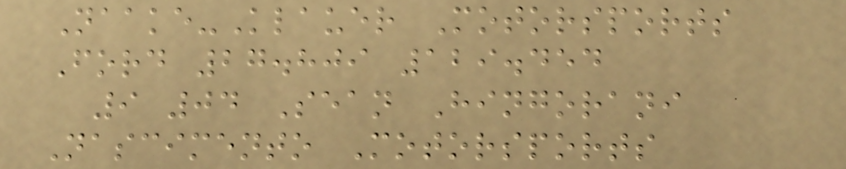Naake-Klauer Motorsports
Ford 27.809 129.454
9 04 Sean Hingorani
Nascimento Motorsports
